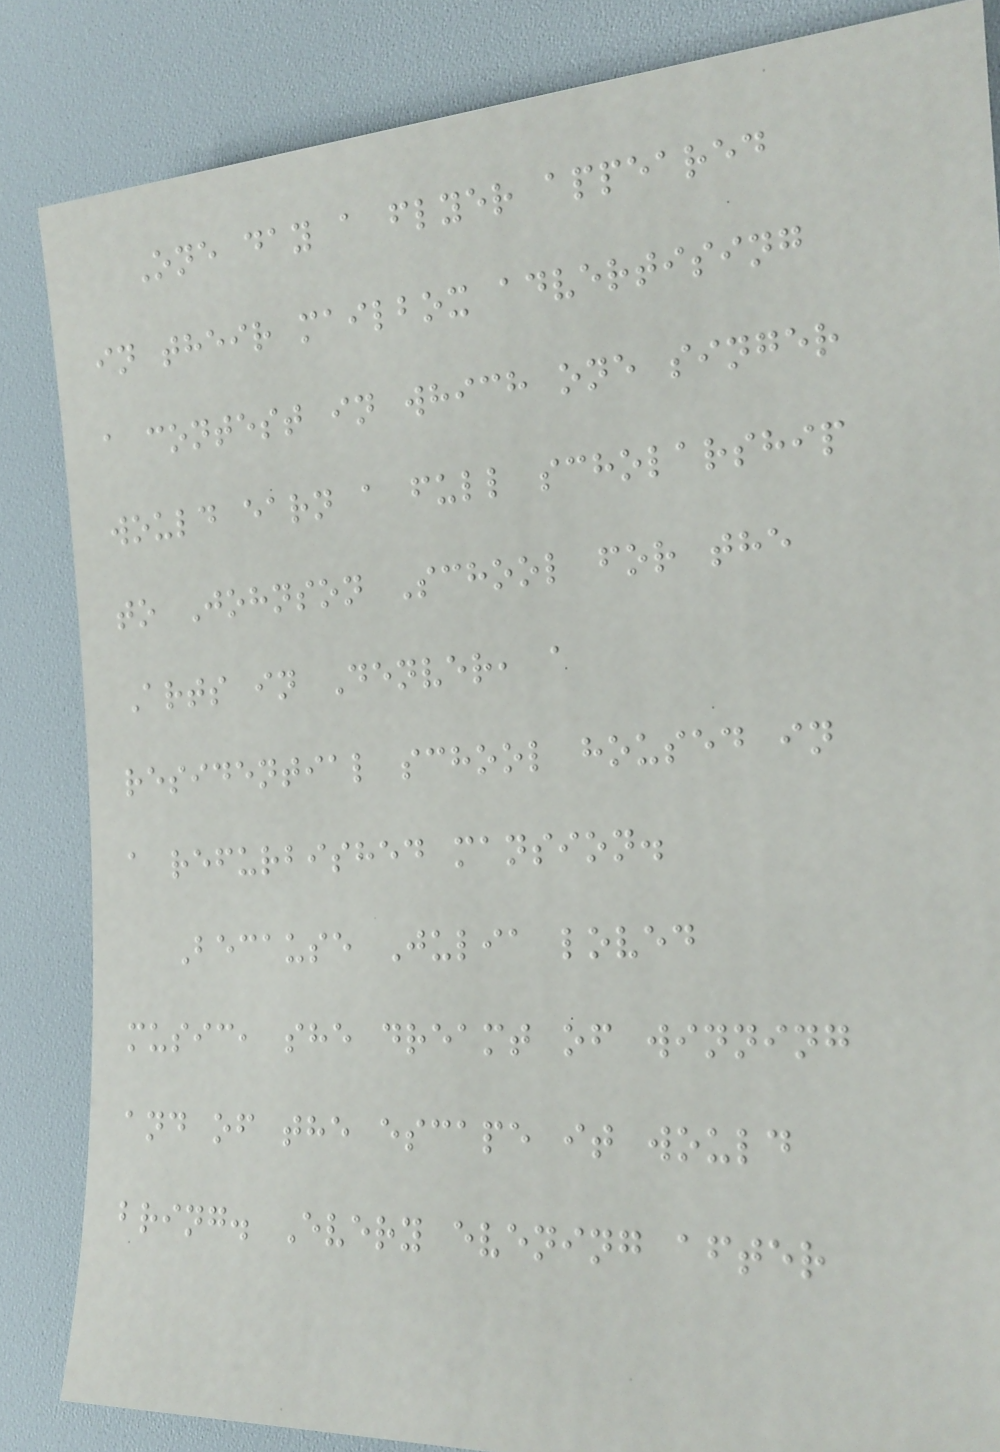One day a flyer appeared
in their mailbox advertising
a contest in which one singer
would earn a full scholarship
to Johnson School for the
Arts in Denver, a
residential school housed in
a refurbished mansion.
Because Julia loved
music, she dreamt of winning
and of the escape it would
bring. Every evening after
